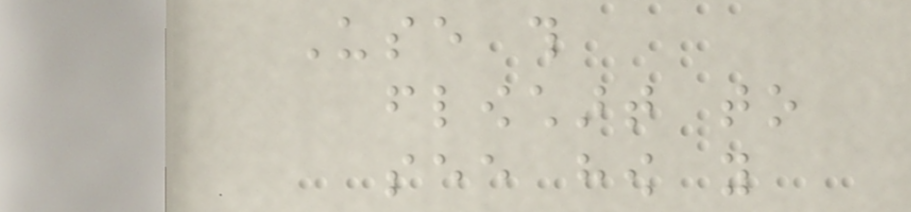Use this
flowchart to
see how you
